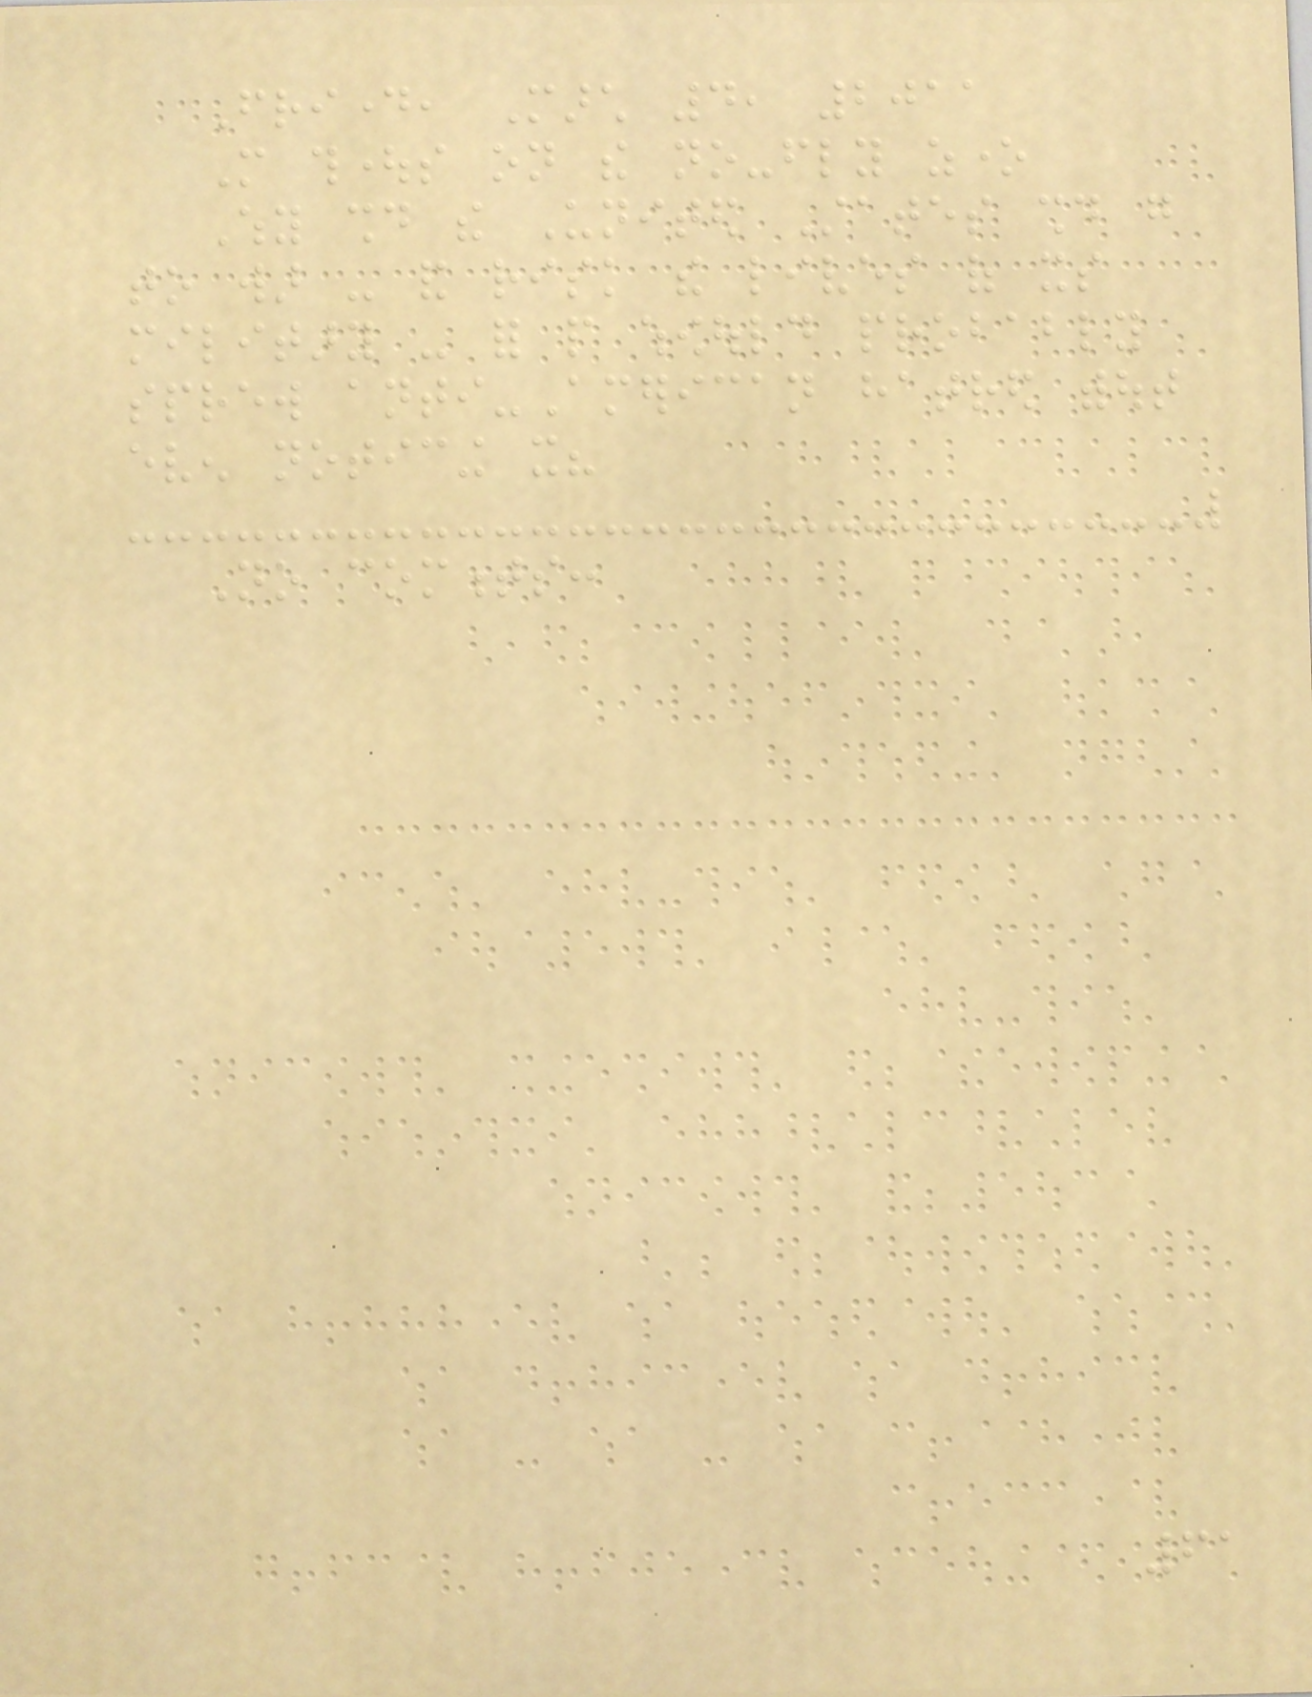Friday, March 4, 2011
More thoughts on the no-fly zone
Why should the United States should go
to war - and risk the lives of its
military - for people whowould probably
sprew anti-American hatred without
even noticing it?
No comments:
61
